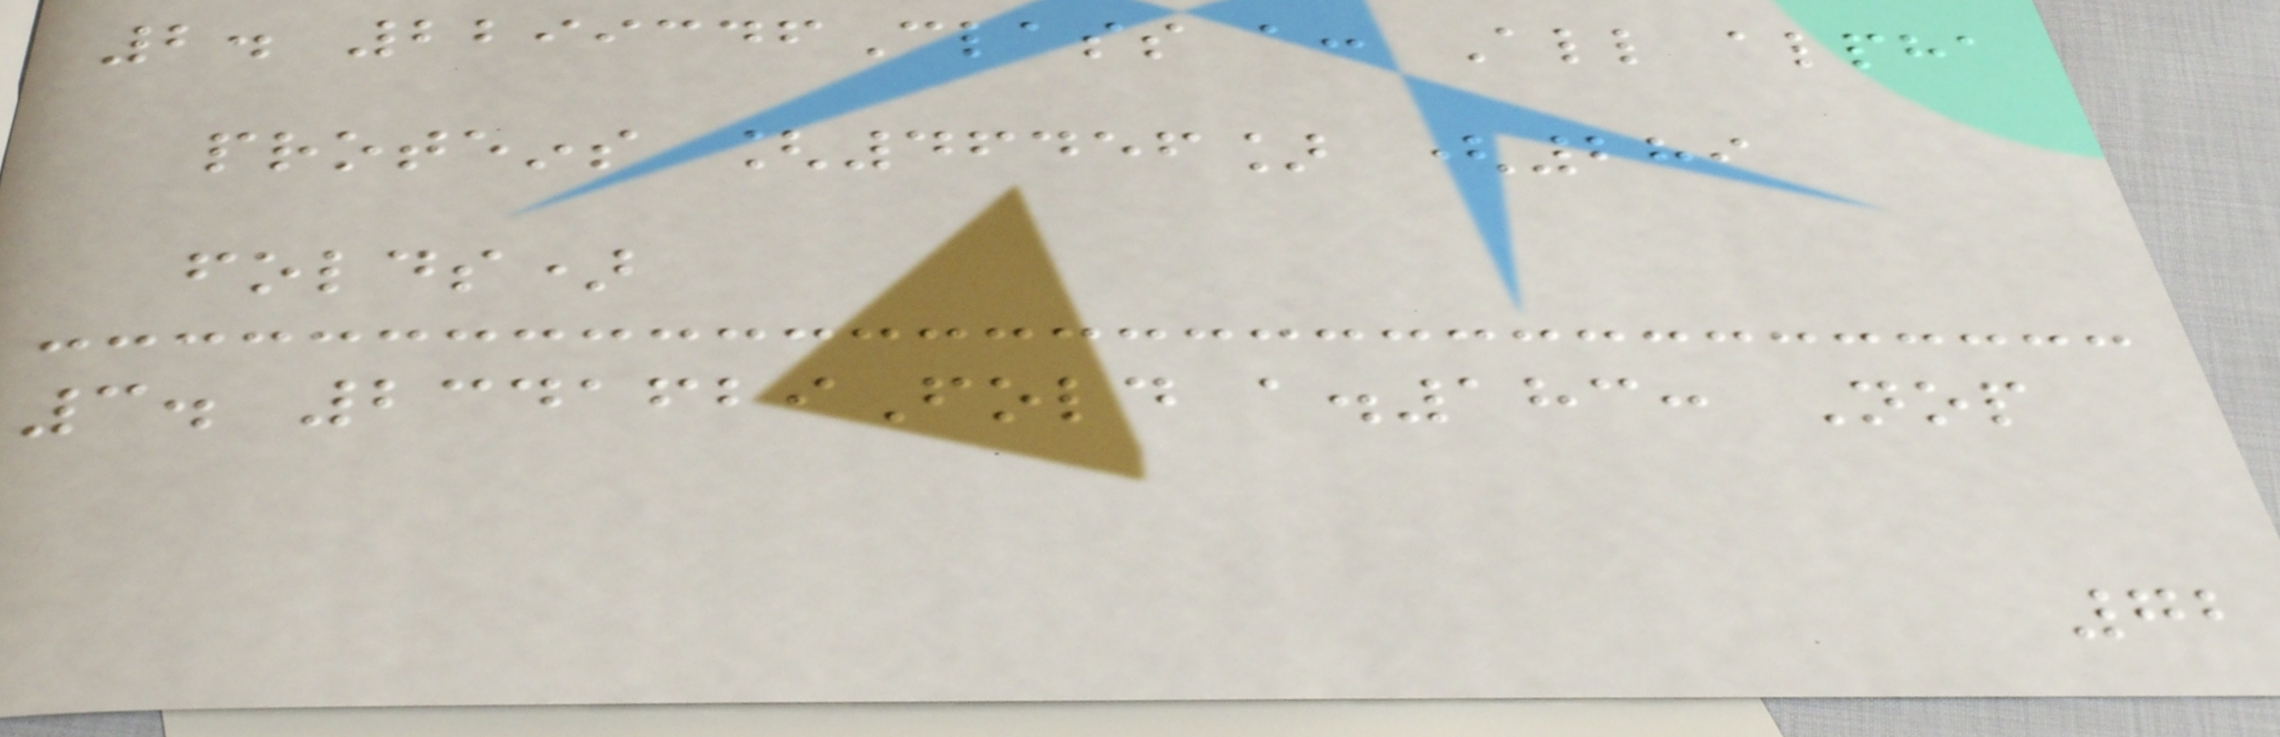2. 2299346Class a: All alpha
proteins [46456] (289
folds)
3. 2341629Fold a.183: Nop
72
